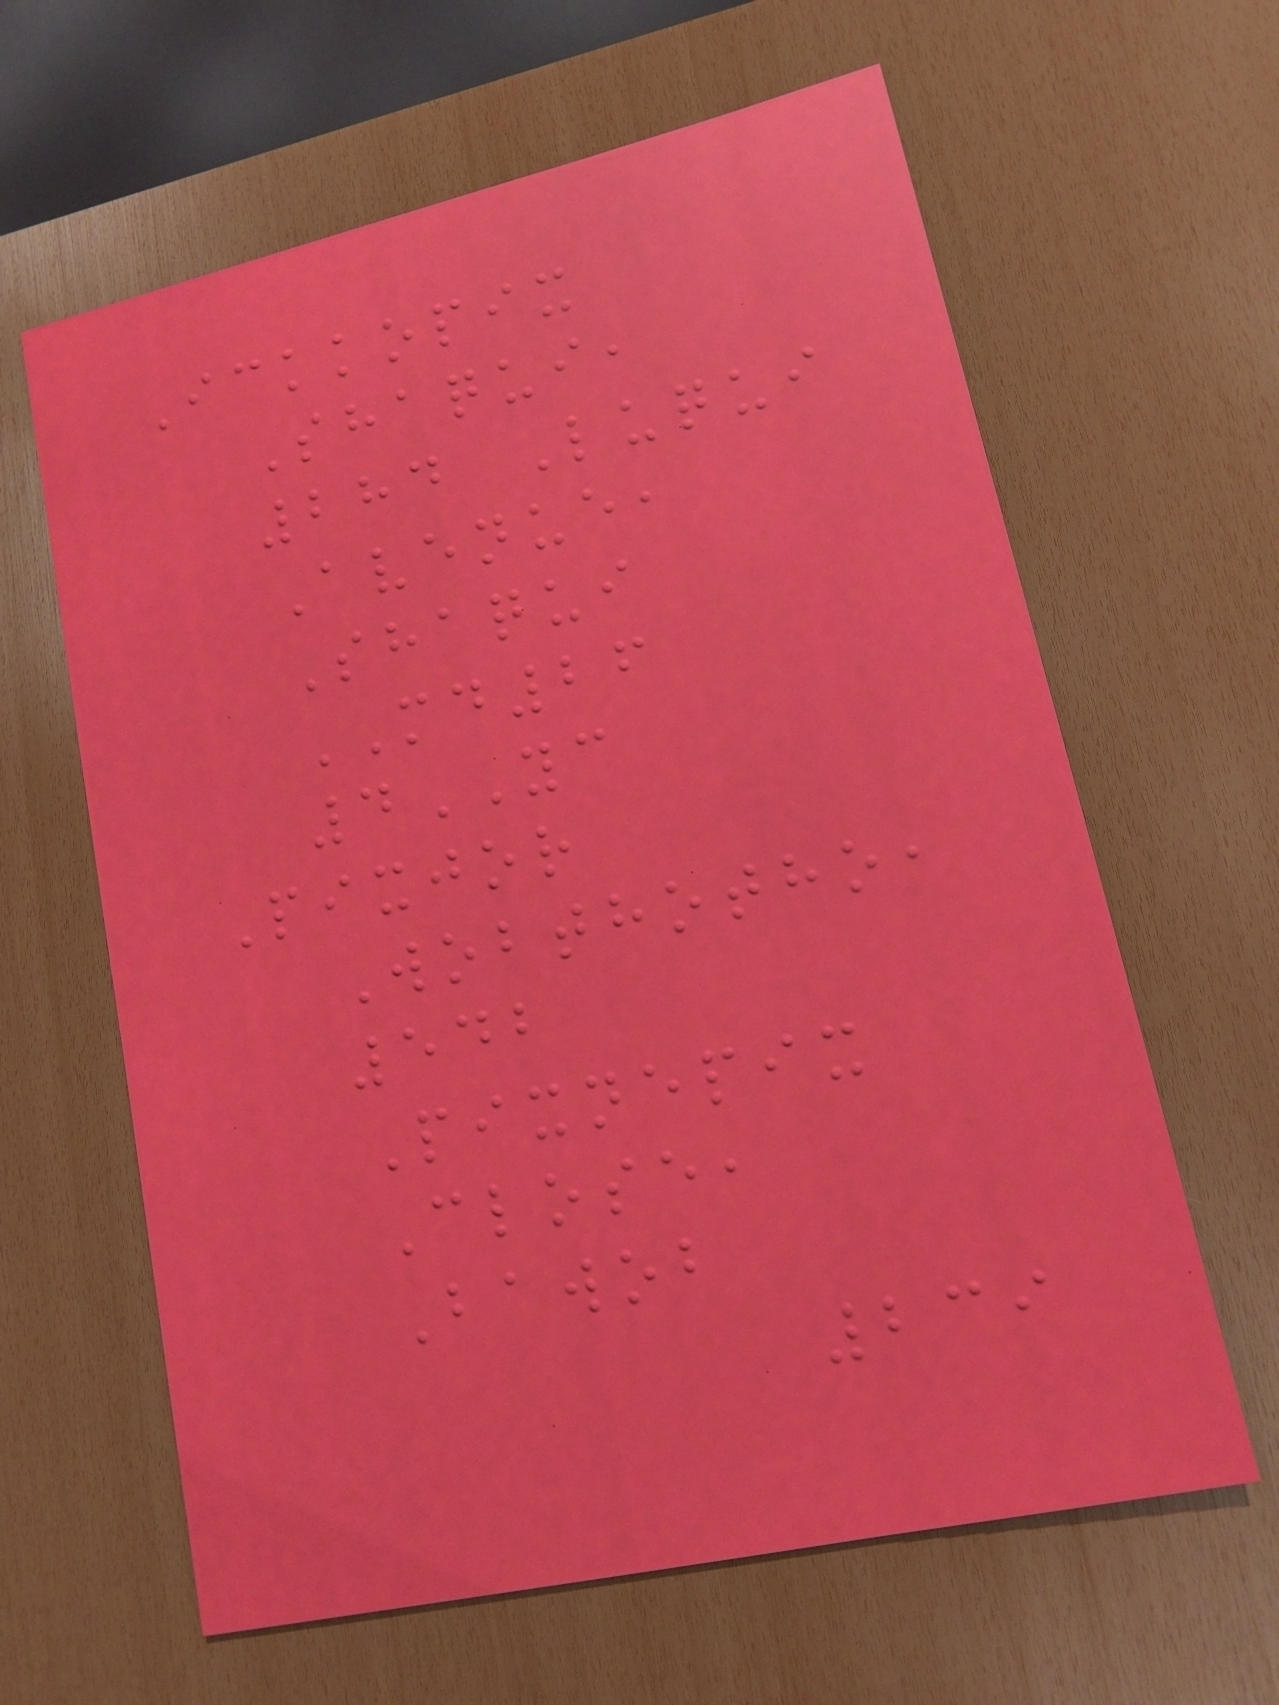Ickkopix
Shaqui,
284 Luqui
Avenue,
Shaqui
MD26
4YC
Pixjor
Wobthotho,
542
Pixnepix
Close,
Bawob
239
